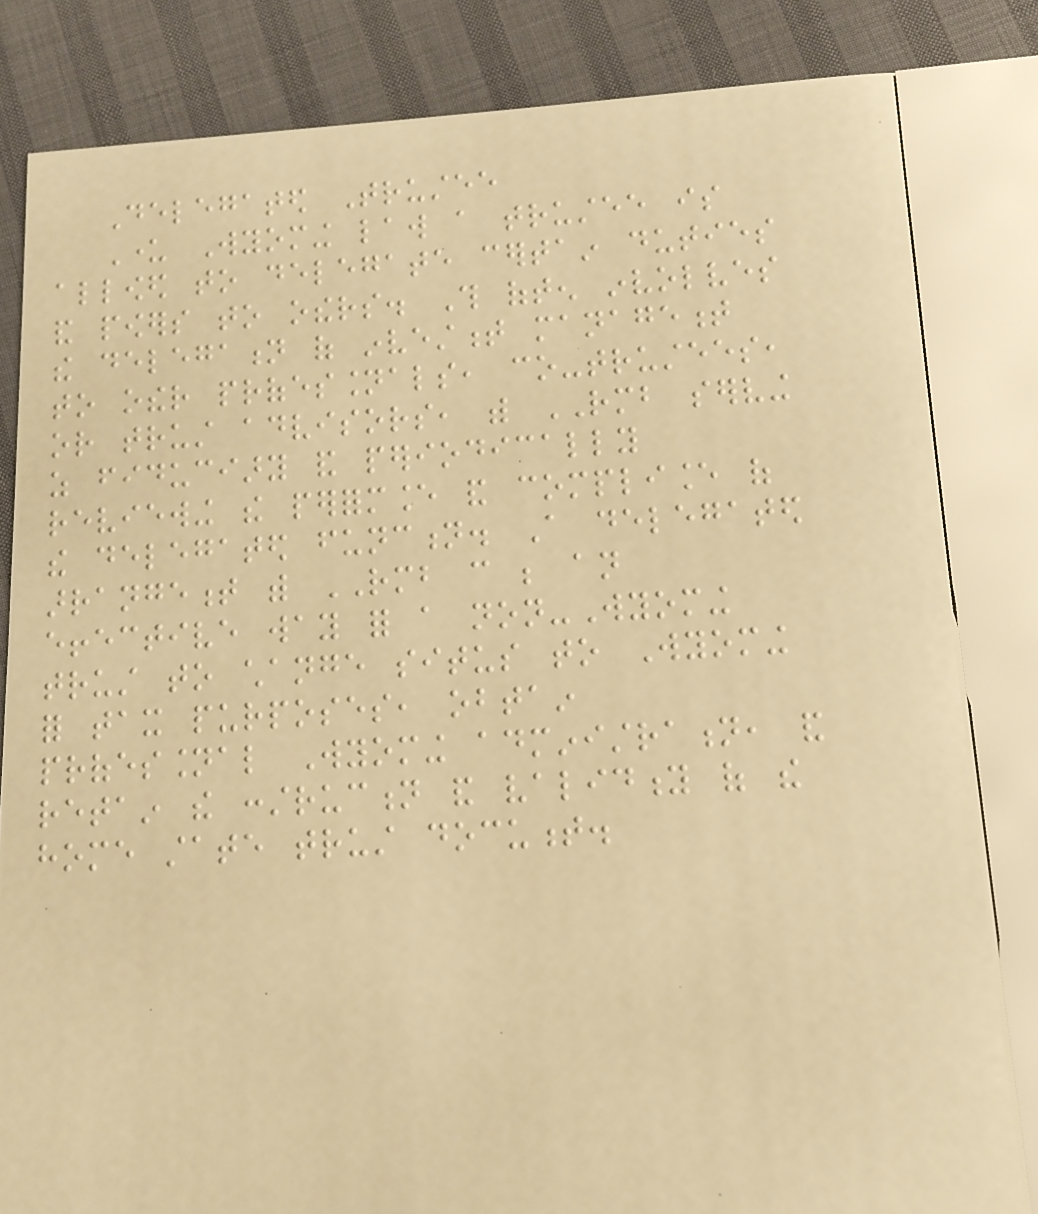Delegated Trustee
Under Wyoming law a trustee is
allowed to delegate certain duties
and powers to others. This often involves
the delegation of investment management
to other professionals, co-trustees,
or trust advisors, with RMB serving
as fiduciary and periodically
reviewing the performance and compliance of
the delegated function. A delegated
arrangement with RMB can be an
effective way for a non-Wyoming
trust to change situs to Wyoming
for tax purposes, obtain
professional Wyoming administration, and
retain the construction and validity of the
home state trust document.
